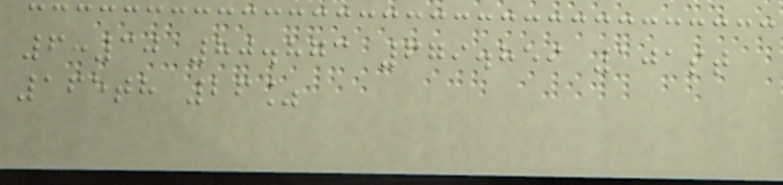6:30 80.873 679.859 101st
165th 26%
